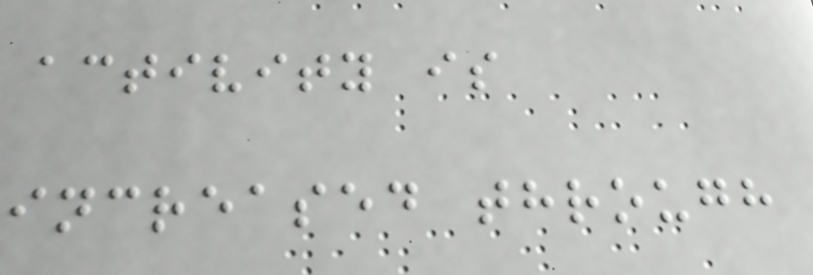activity is
increased through
